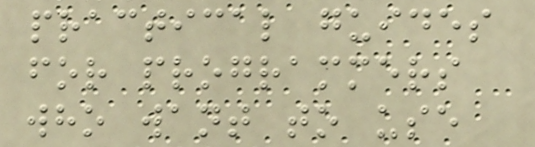practical guides
for programmers
who want to use
